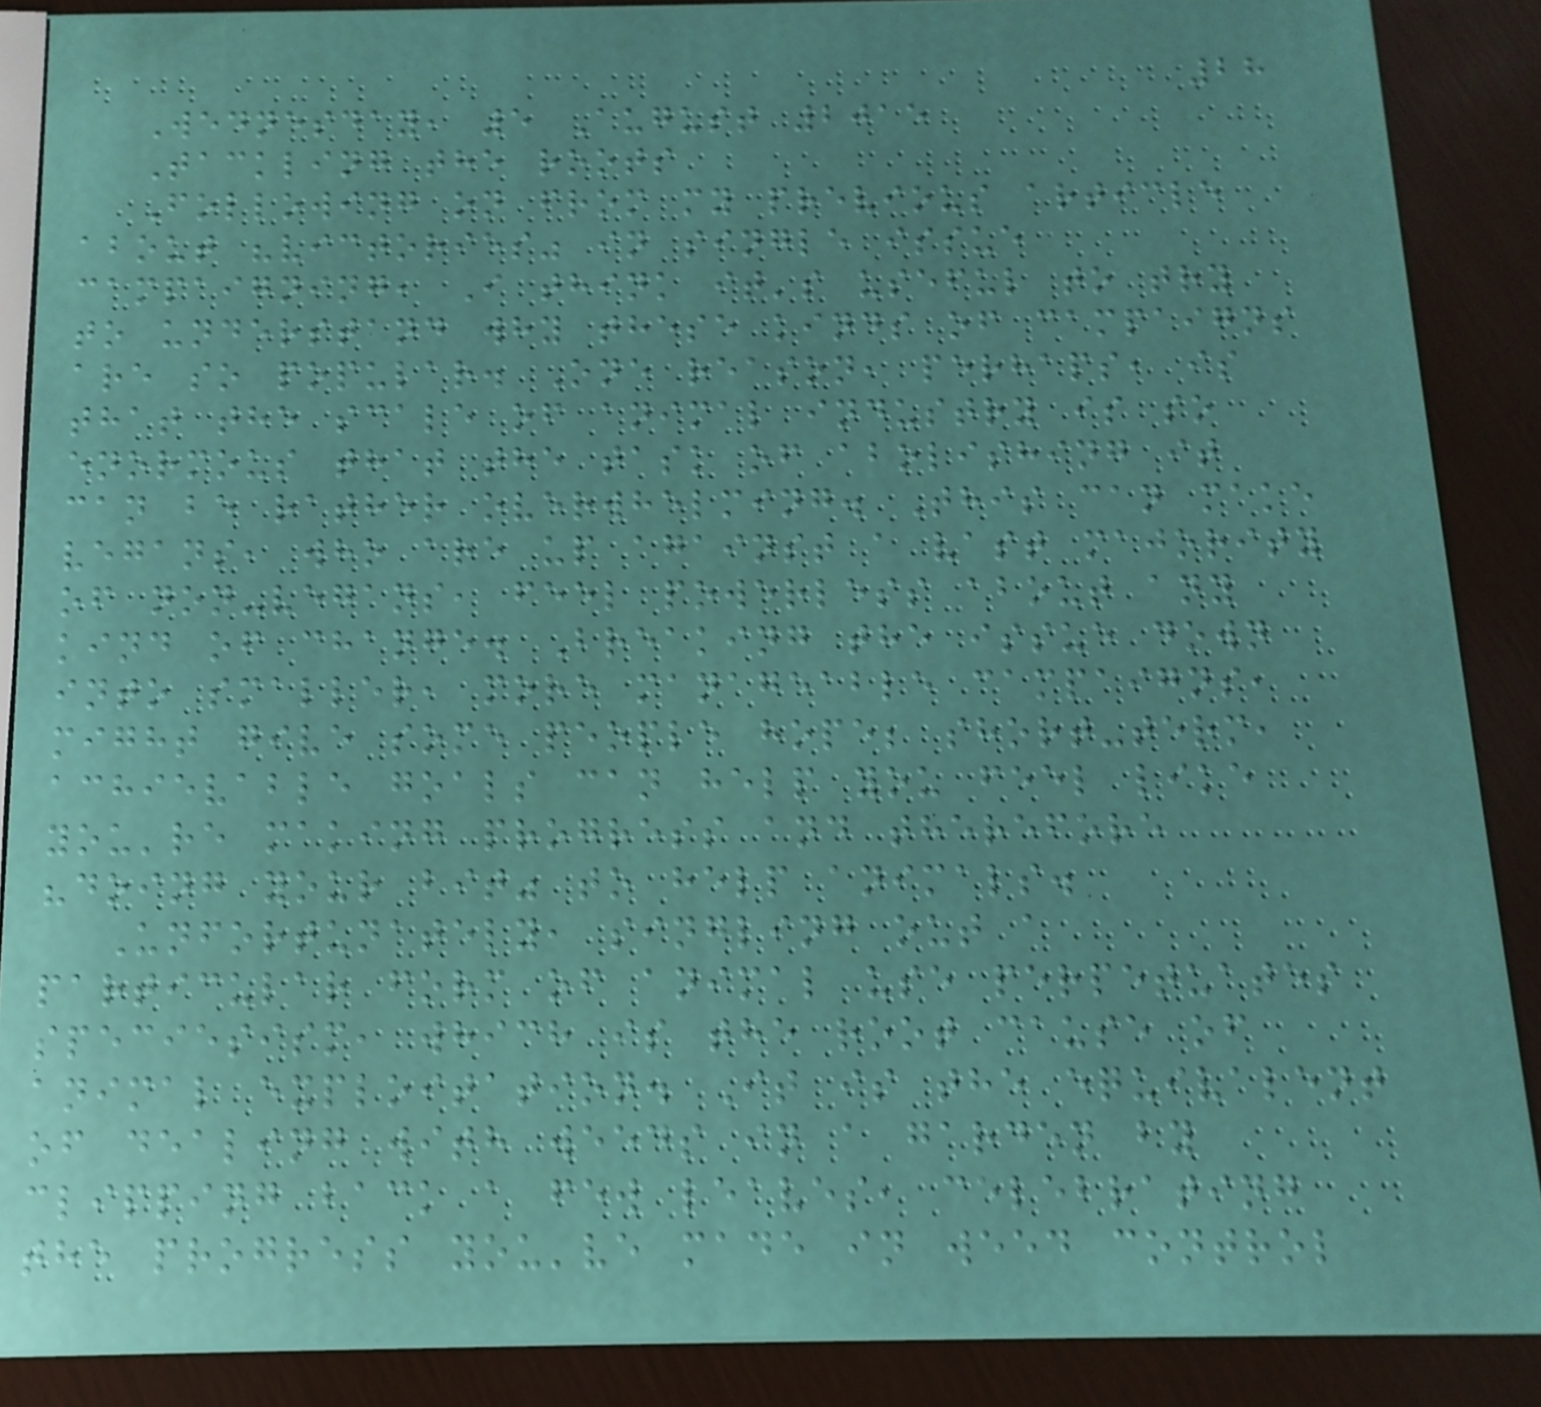28
Wednesday, 5 August 2015
Tackling the roots
Following on from my previous article
about "victories" in single issue
campaigning, I think it's useful to try
to understand why these kinds of campaigns
are so popular. One reason, perhaps, is
that the scale of animal industry is so
enormous that the task of abolishing it
can be rather overwhelming. This can make
vegans, who are up against a vast majority
of non-vegans, feel powerless about any
kind of change. Breaking the issue down
into smaller, more manageable campaigns,
might give some people hope; short-term,
achievable goals can help you feel like
you're making progress and therefore
"doing your bit" to help animals.
Unfortunately, singling out a
particular form of animal use perpetuates
speciesism, which is the root cause of
animal exploitation. It is the equivalent
of dealing with weeds in a garden by
clipping back a few leaves, celebrating
the progress you've made in weed control
